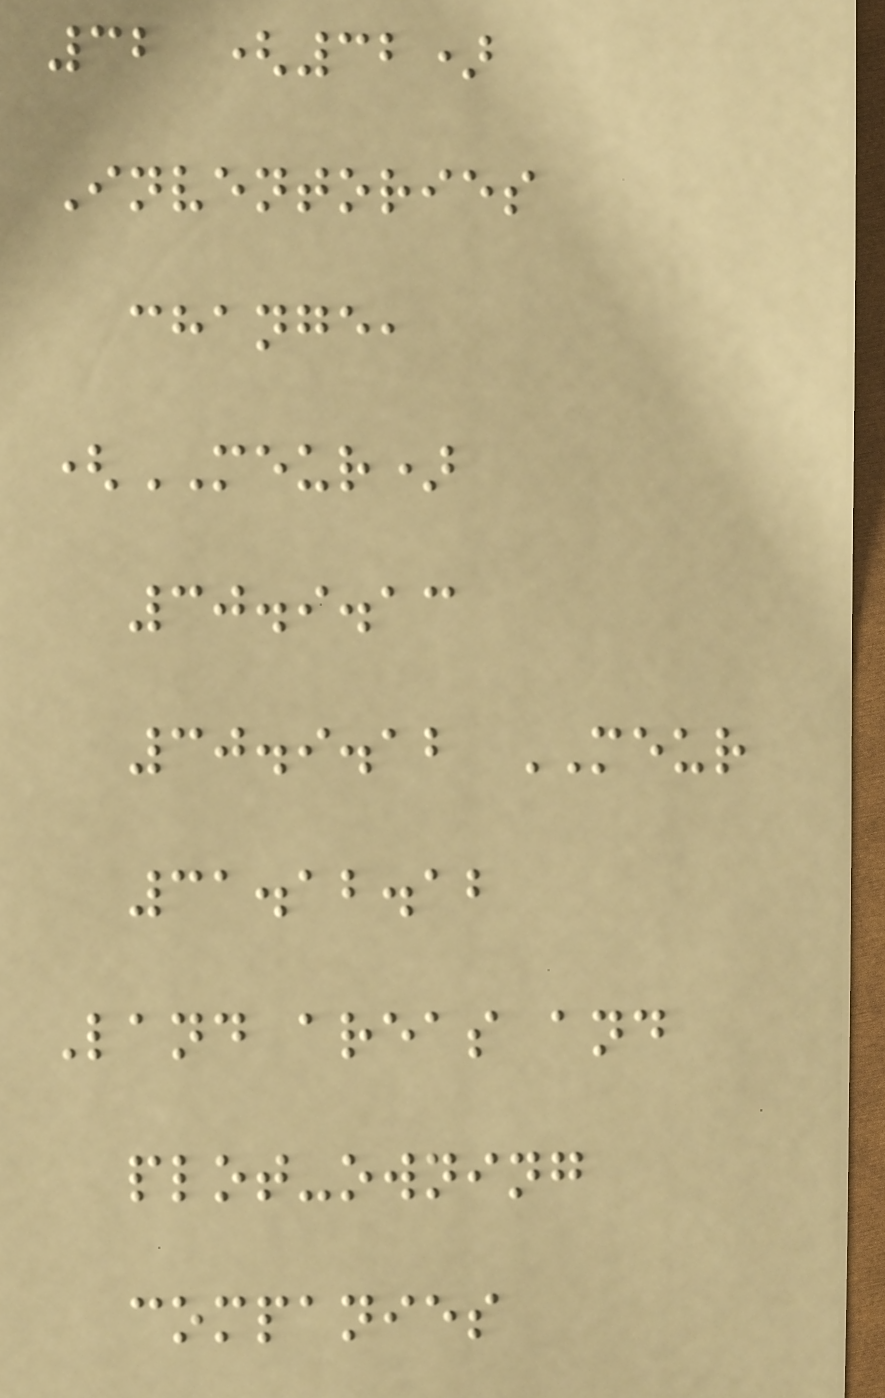32 (32)
Inventories
change,
(MEUR)
30.9.13
30.9.12 MEUR
31.12.12
Land areas and
plot-owning
companies
